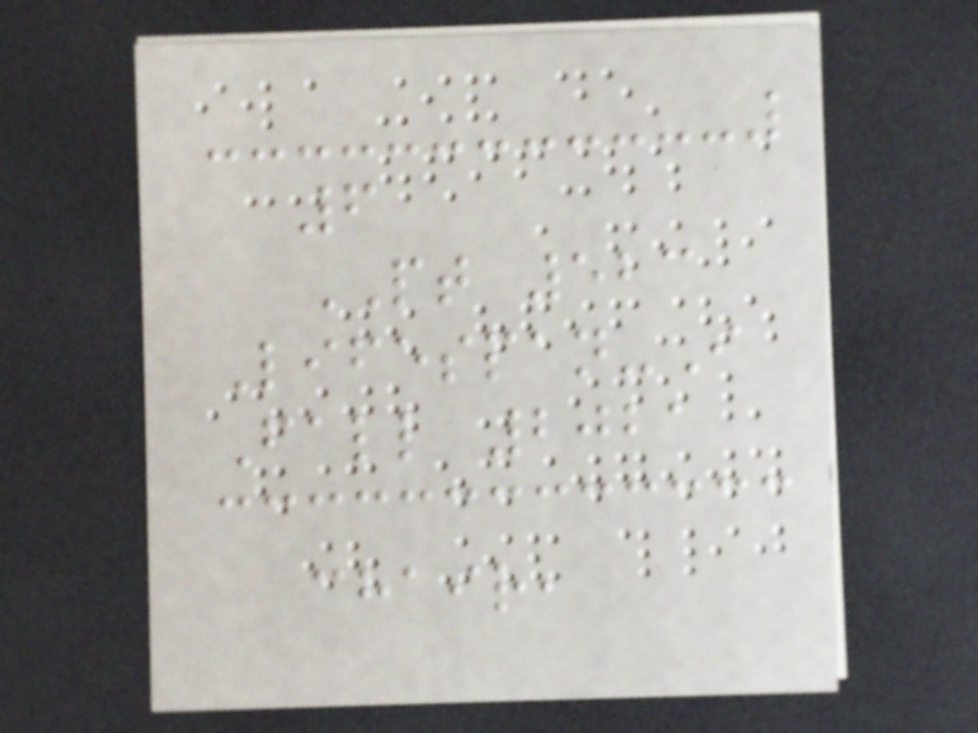6
PT 523
Lifespan-I
Fall 2021
chair,
